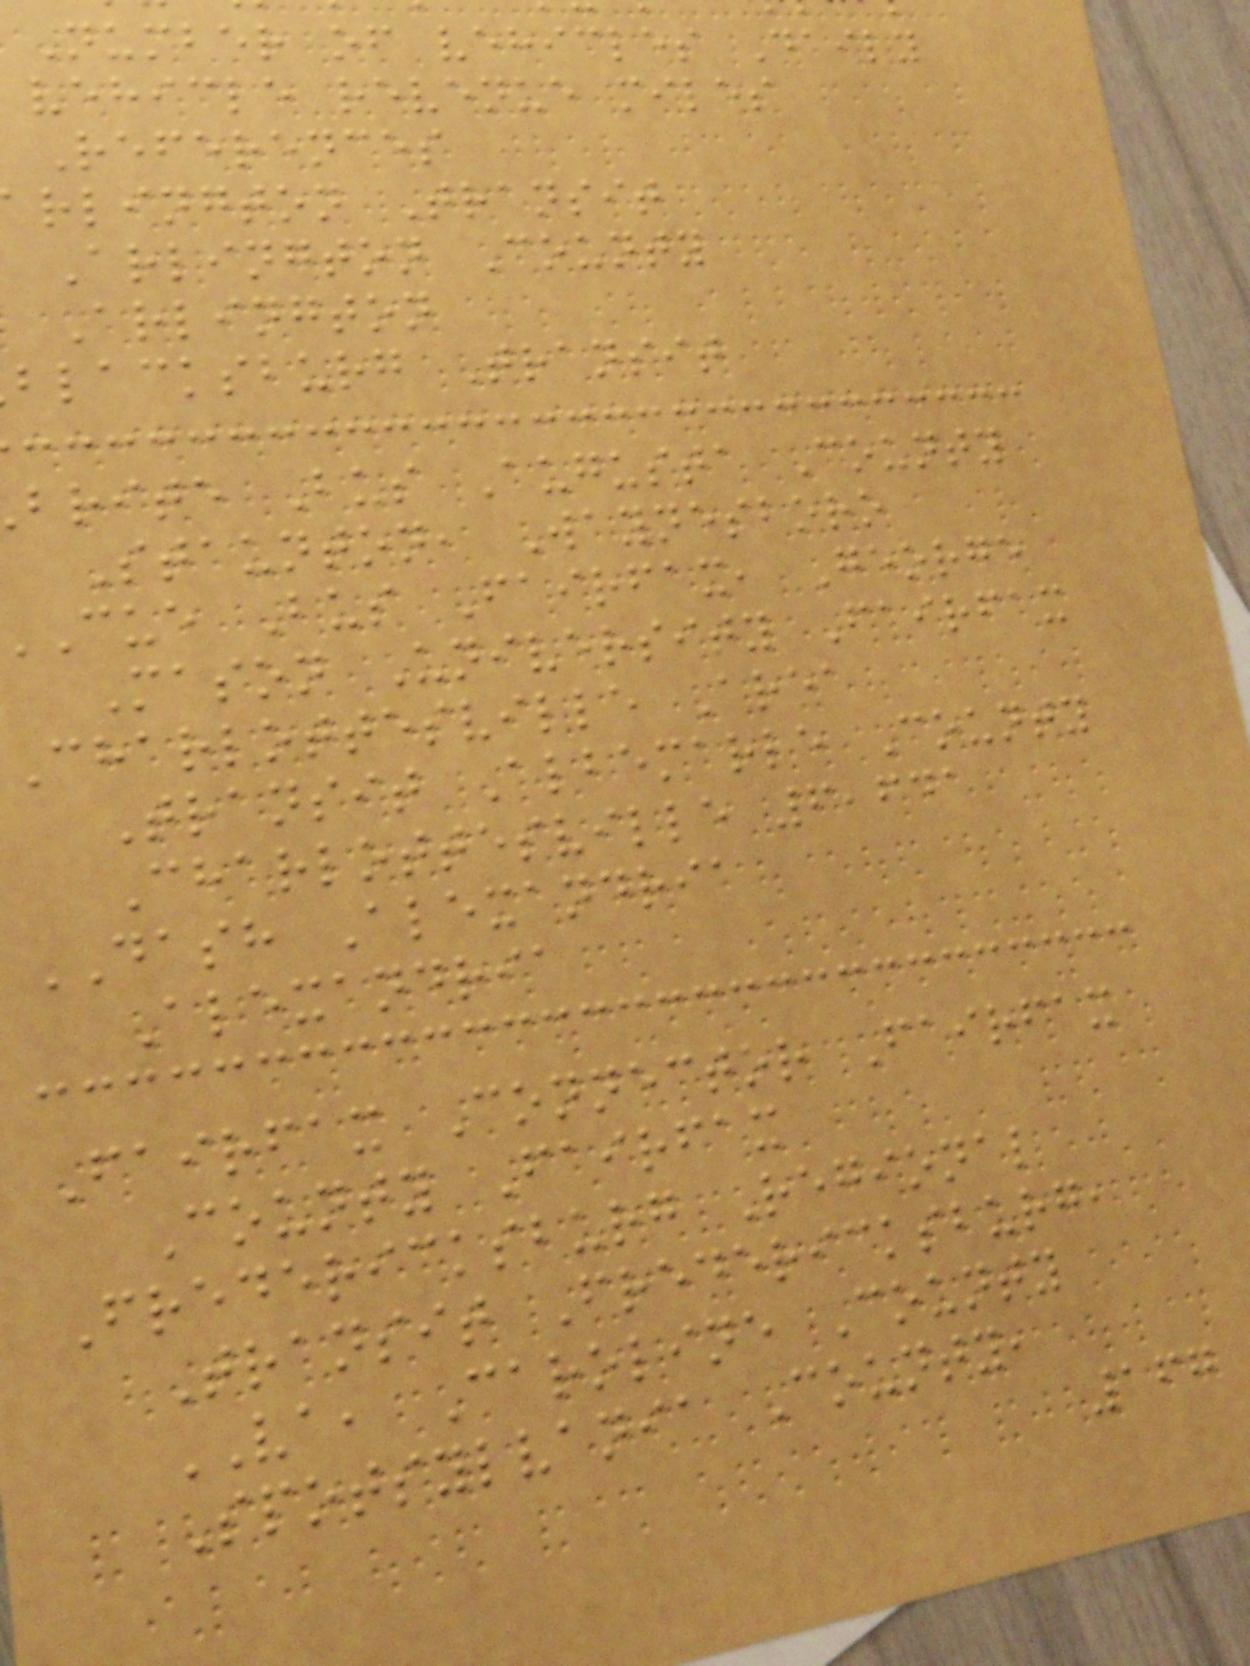Number of vehicles Daily
vehicle revenue miles
References
rlington Transit
Arlington County
Arlington
blacksburg Transit
brite Bus Augusta County
Staunton, Waynesboro
cue Bus Fairfax, George
Mason University Fairfax
Charlottesville Area
Transit Albemarle County
Charlottesville 6,641
DASH Alexandria
Alexandria
Fairfax Connector Fairfax
County Fairfax
Fredericksburg Regional
Transit Fredericksburg,
VA, Caroline County
Spotsylvania County,
167
